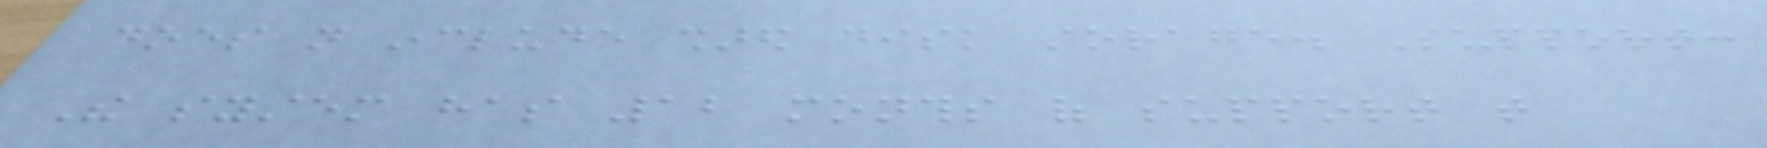does not include shared disk storage. Support:
The system has 12 months of support that
